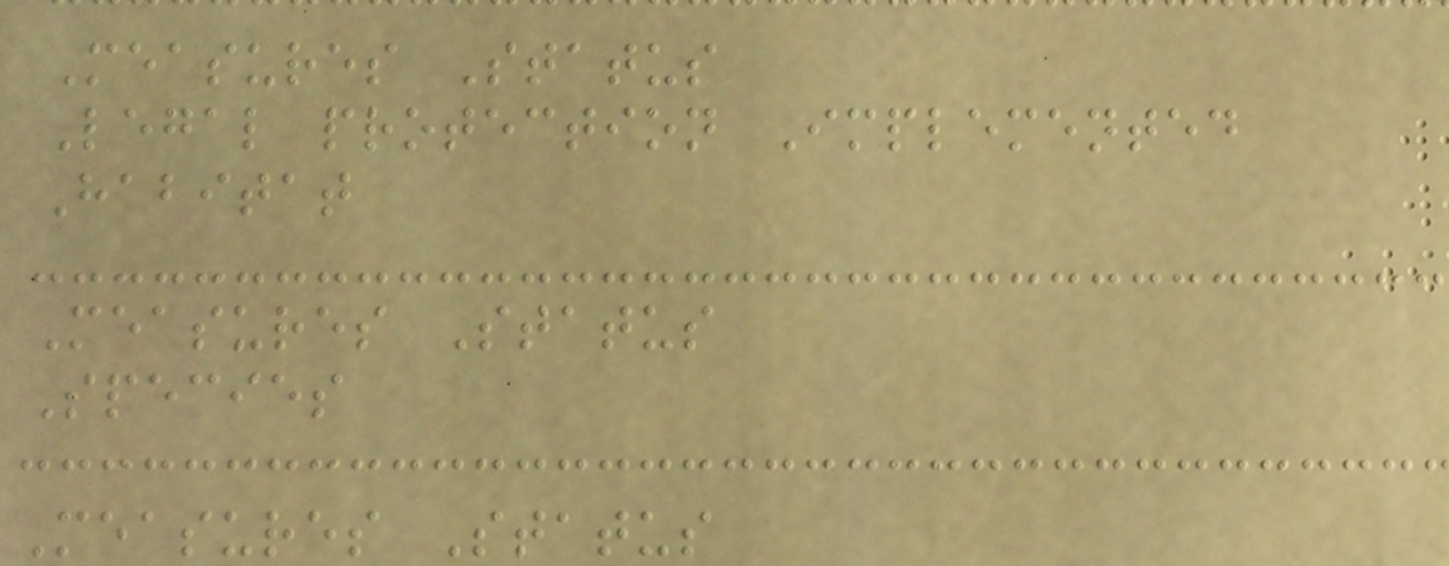Measures Status
Legal protection Implemented
Habitat
Measures Status
Species
Measures Status
